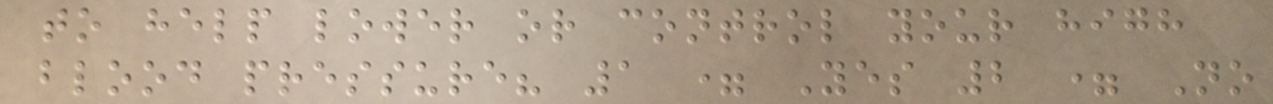to help lower or control your high
blood pressure? 1 = Yes 2 = No
